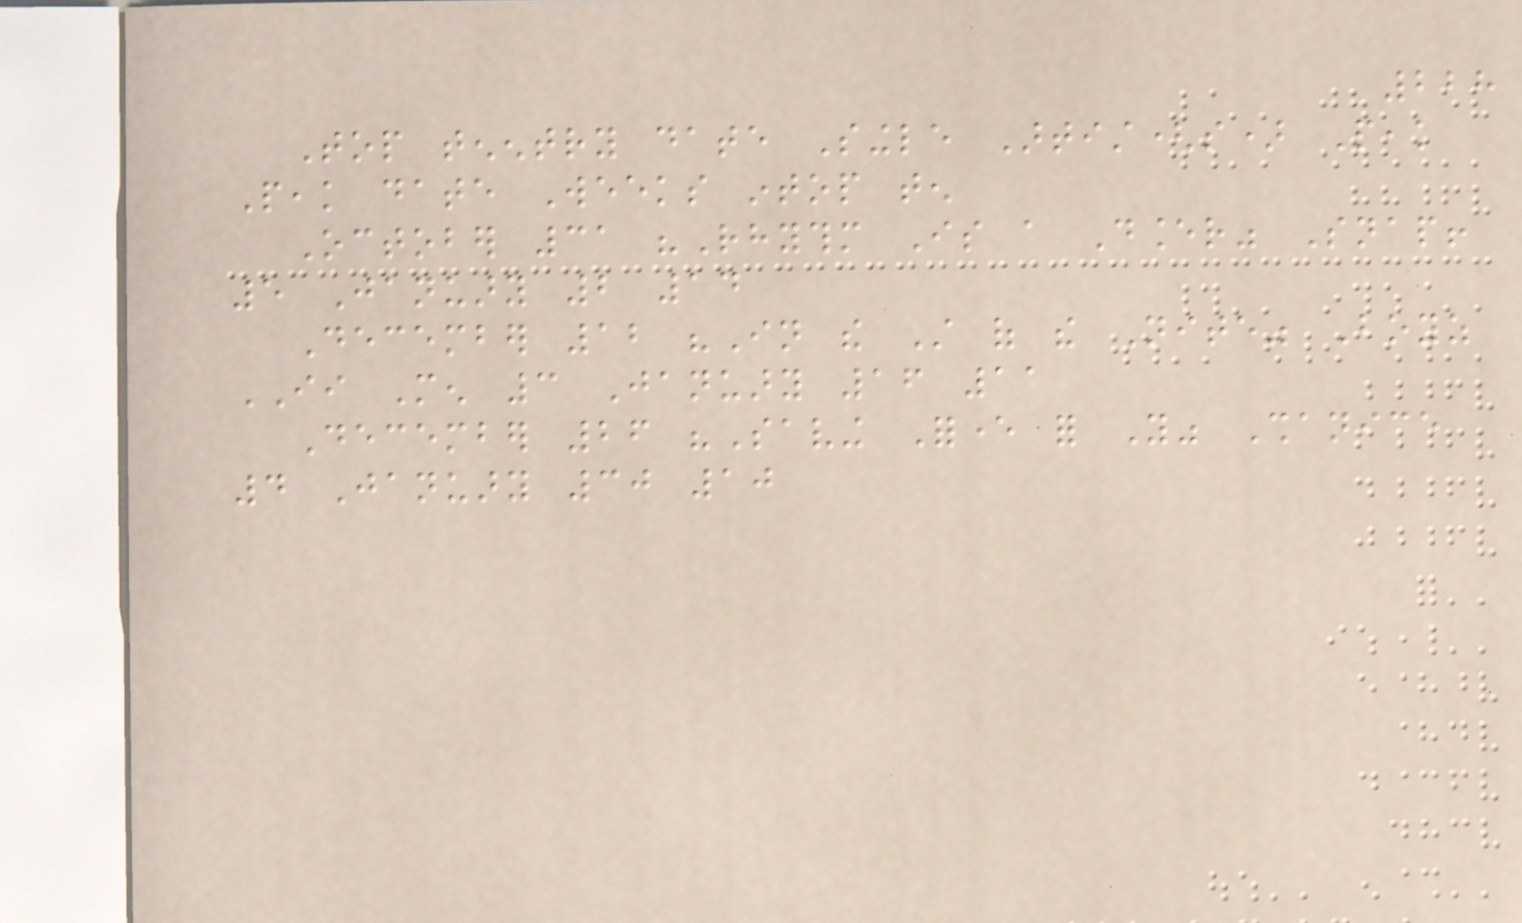228
Top tenentry date Single Artist(s) Peak
Peak date Weeks intop ten
October 31 "Rhythm Is a Dancer" Snap!
5 January 2 14
December 12 "In the Still of the Nite" Boyz
II Men 3 January 16 11
December 26 "Saving Forever for You" Shanice
4 January 30 10
